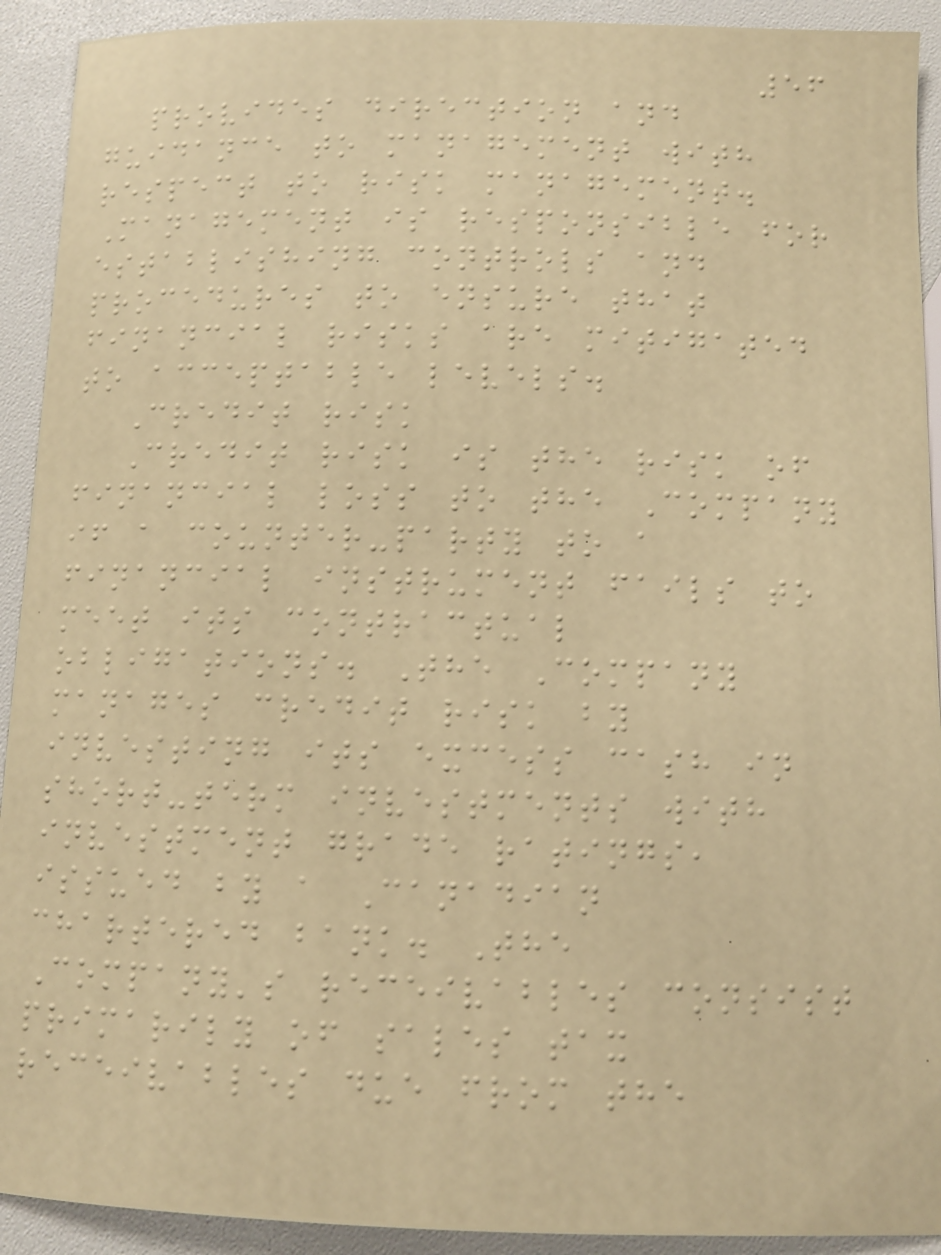56
provides direction and
guidance to management with
respect to risk management.
Management is responsible for
establishing controls and
procedures to ensure that
financial risks are mitigated
to acceptable levels.
Credit risk
Credit risk is the risk of
financial loss to the Company
if a counter-party to a
financial instrument fails to
meet its contractual
obligations. The Company
manages credit risk by
investing its excess cash in
short-term investments with
investment grade ratings,
issued by a Canadian
chartered bank. The
Company's receivables consist
primarily of sales tax
receivables due from the
